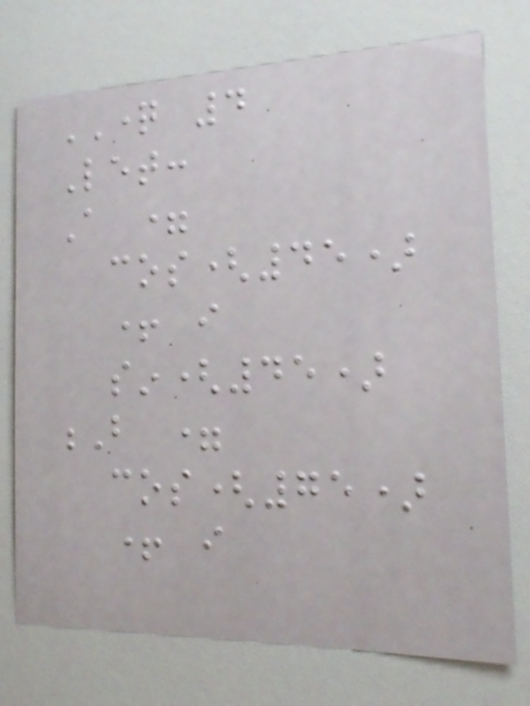QUESTION 4
Let:
A =
cos(45)
+ i
sin(45)
B =
cos(75)
+ i
